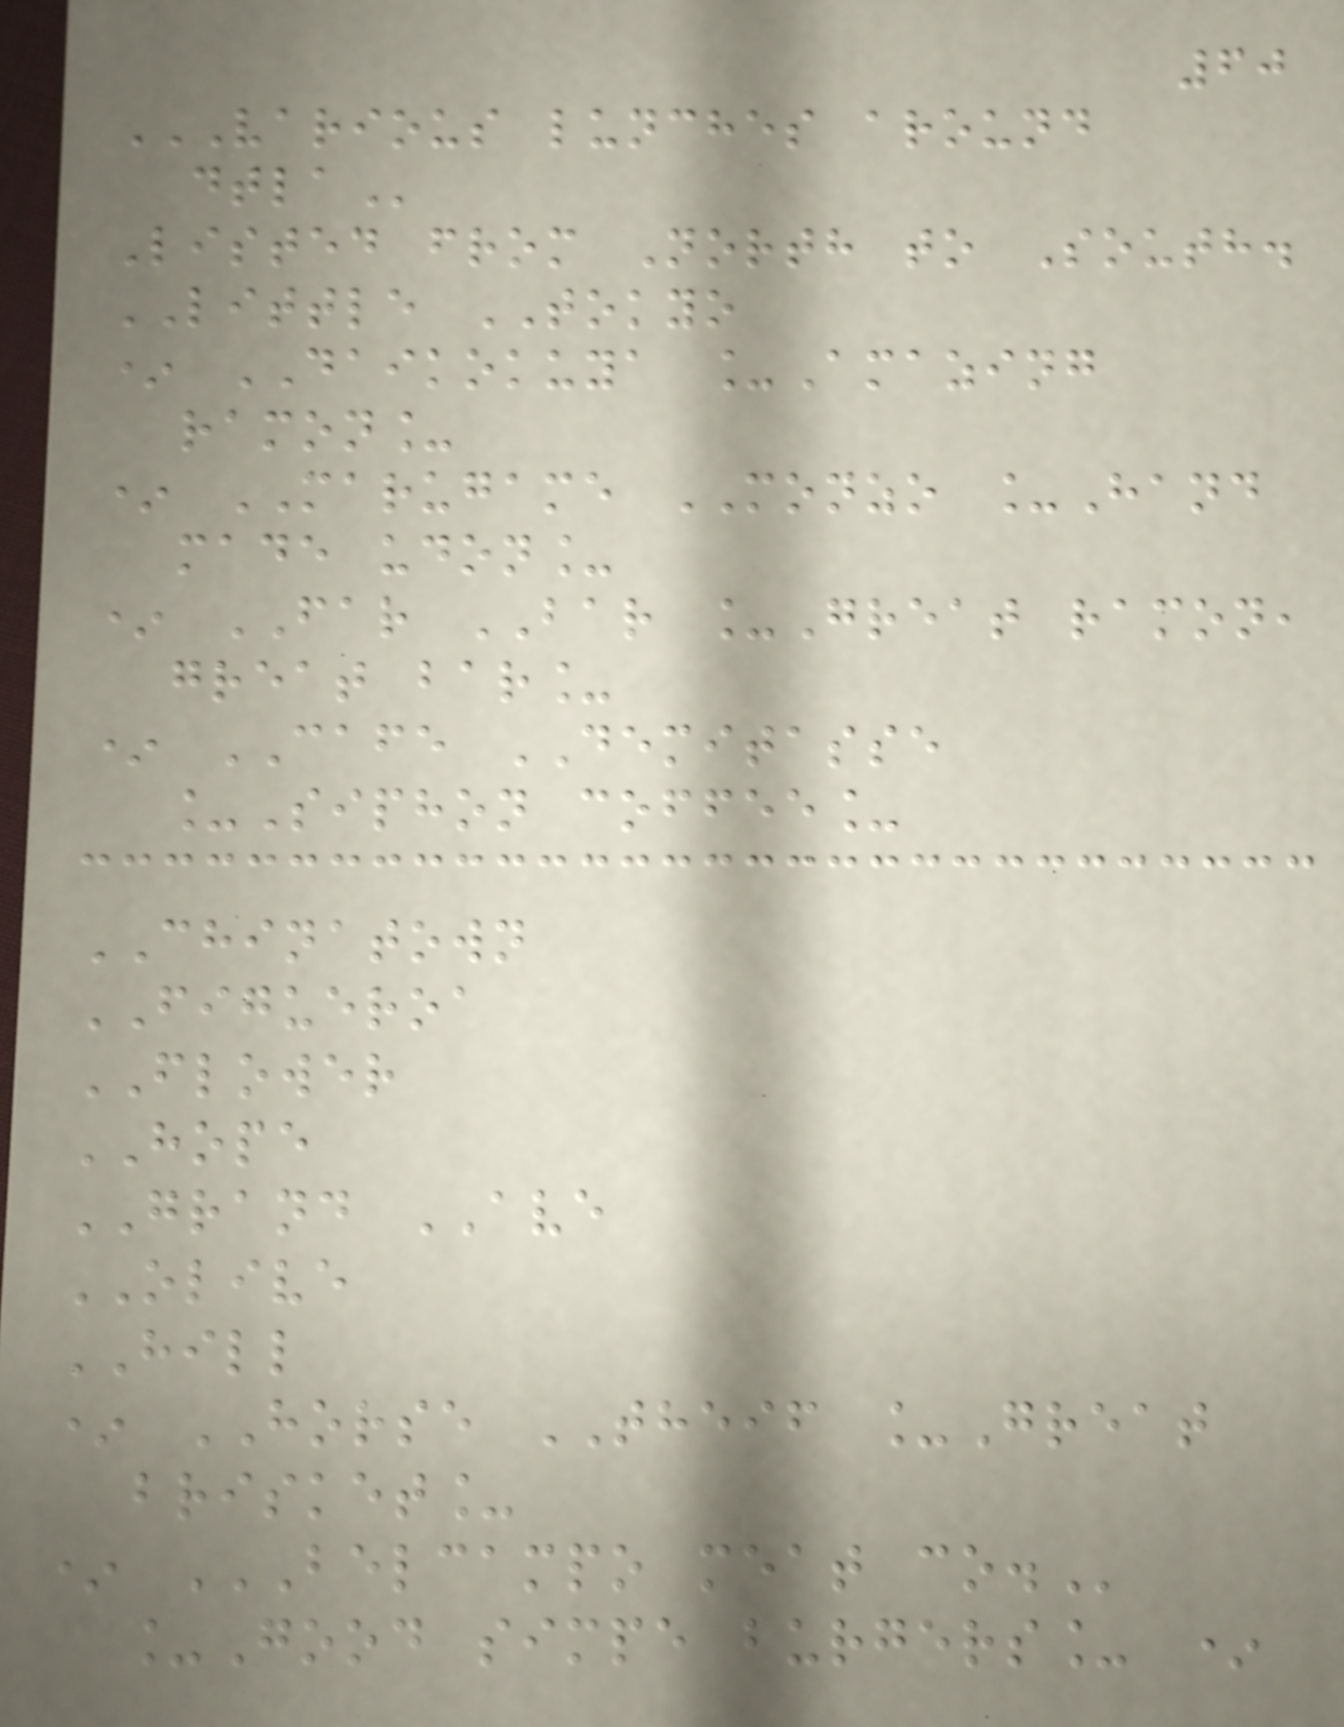60
VARIOUS LUNCHES AROUND
DTLA
Listed from North to South.
LITTLE TOKYO
* DAIKOKUYA _Amazing
ramon_
* MARUGAME MONZO _Hand
made udon_
* FAR BAR _Great ramon,
great bar_
* CAFE DEMITASSE
_Siphon coffee_
CHINATOWN
FIGUEROA
FLOWER
HOPE
GRAND AVE
OLIVE
HILL
* HORSE THEIF _Great
brisket_
* BELCAMPO MEAT CO.
_Good simpe burgers_ *
